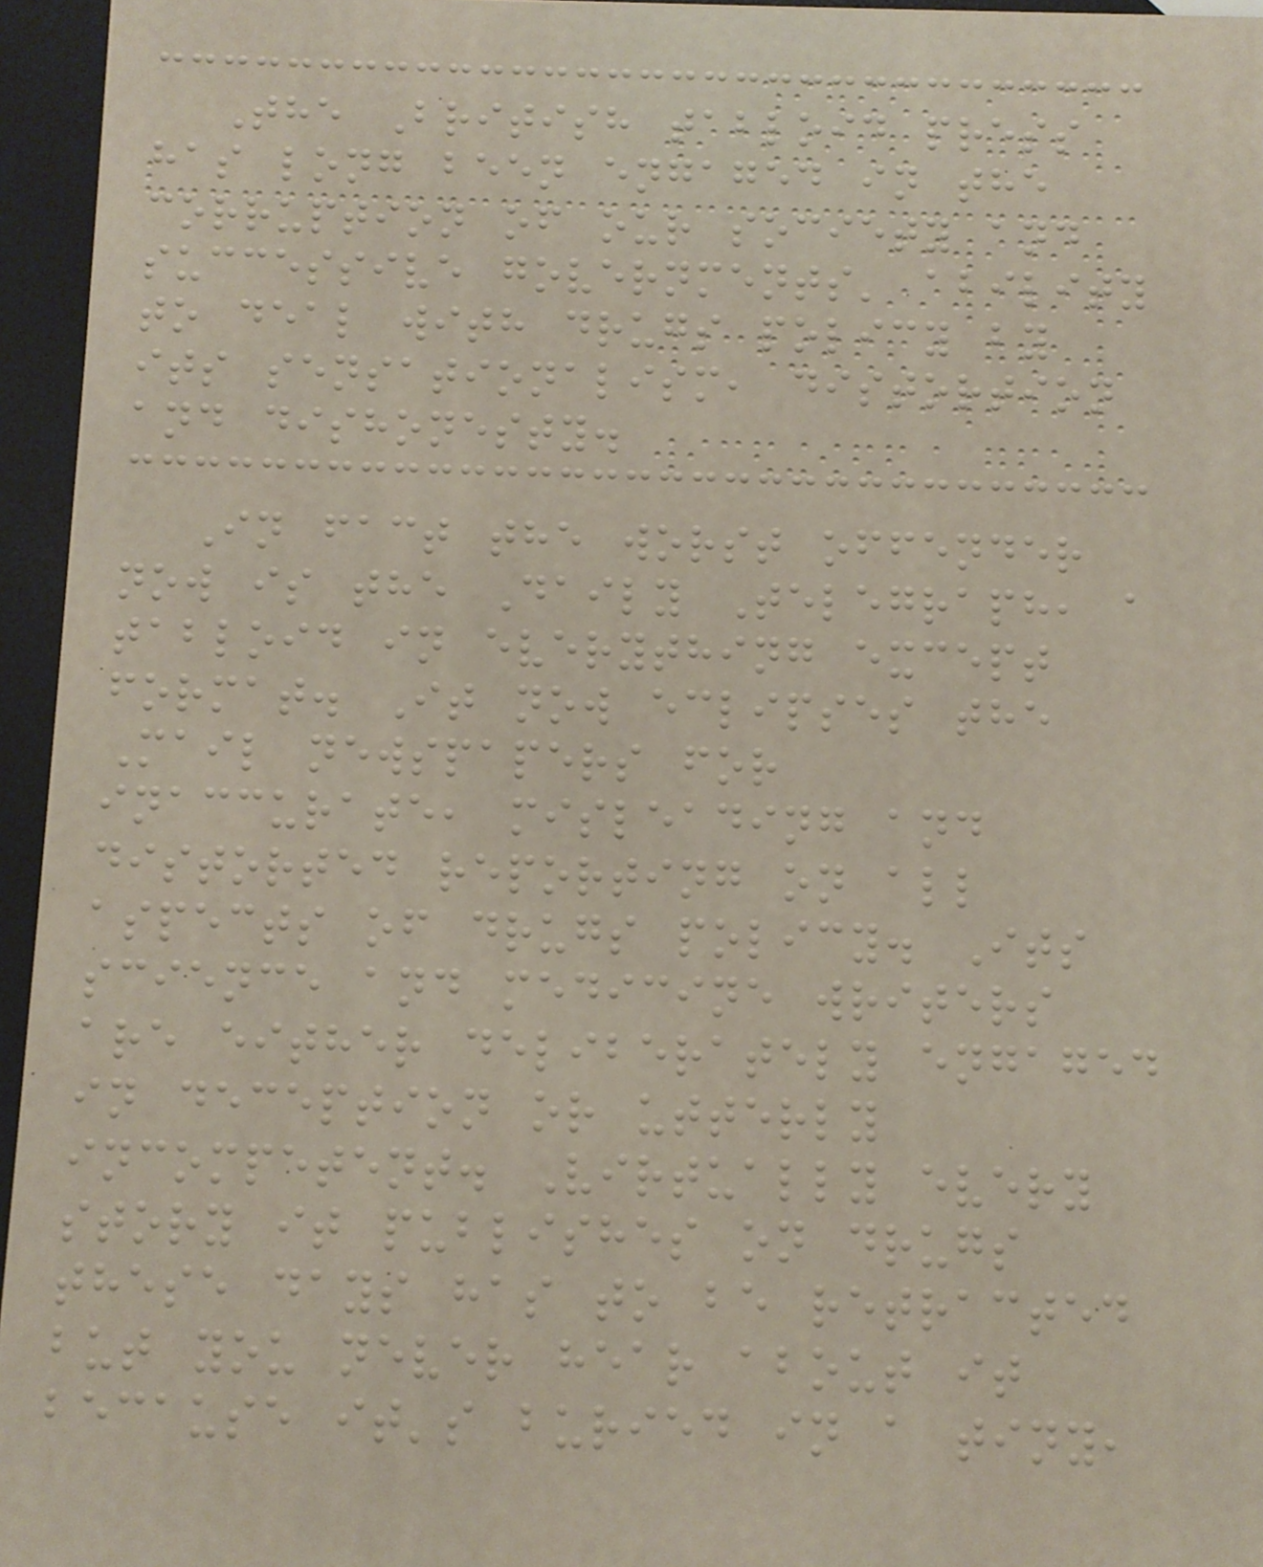The British tabloid press
has long been engaged in the
corruption of our society and
successive governments' ability
to deal with drugs policy by
its sensationalism, distortion
and dishonesty.
In fact the worst offender
now is the Daily Telegraph, a
tabloid in everything except
format. It now eclipses the
Mail newspapers for
inaccurate, misleading and
distorted reporting on all
aspects of drugs policy. Its
science and medicine writers
are either deliberately engaged
in deception or utterly
incompetent. Virtually every
story it publishes on drugs
these days has to be retracted
but you never hear about it
because it's buried in a tiny,
